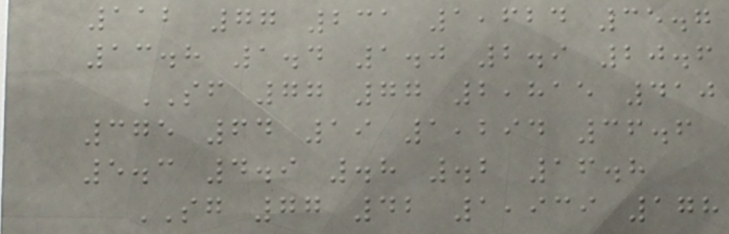112 77 231 1,624 35.7
13.8 1.4 1.0 2.9 20.6
SF 77 77 2,815 410
375 64 19 1,294 36.6
5.3 4.9 .8 .2 16.8
SG 77 42 1,939 178
